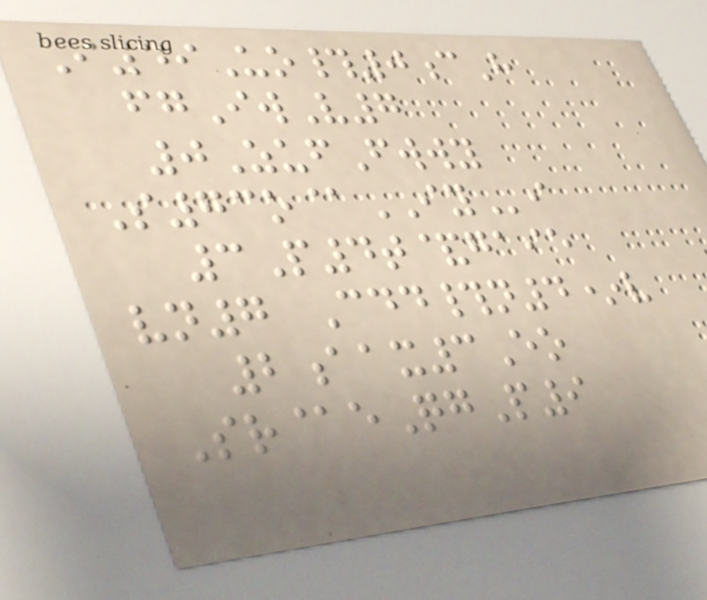I49Uo#0cH
fgIwV7
0ZufFwwy
S73o@IYi
3P4t&gaie
vn7 Cdd#n4*v
2aax3Eo
Sr@eQgP9
